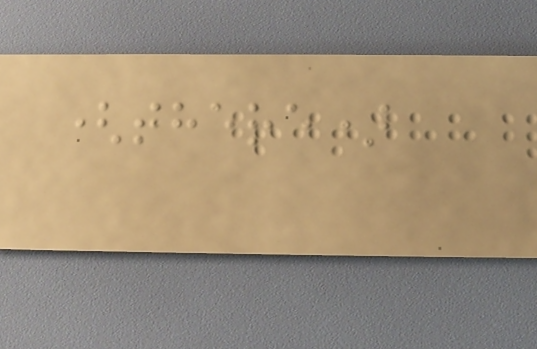(there)
